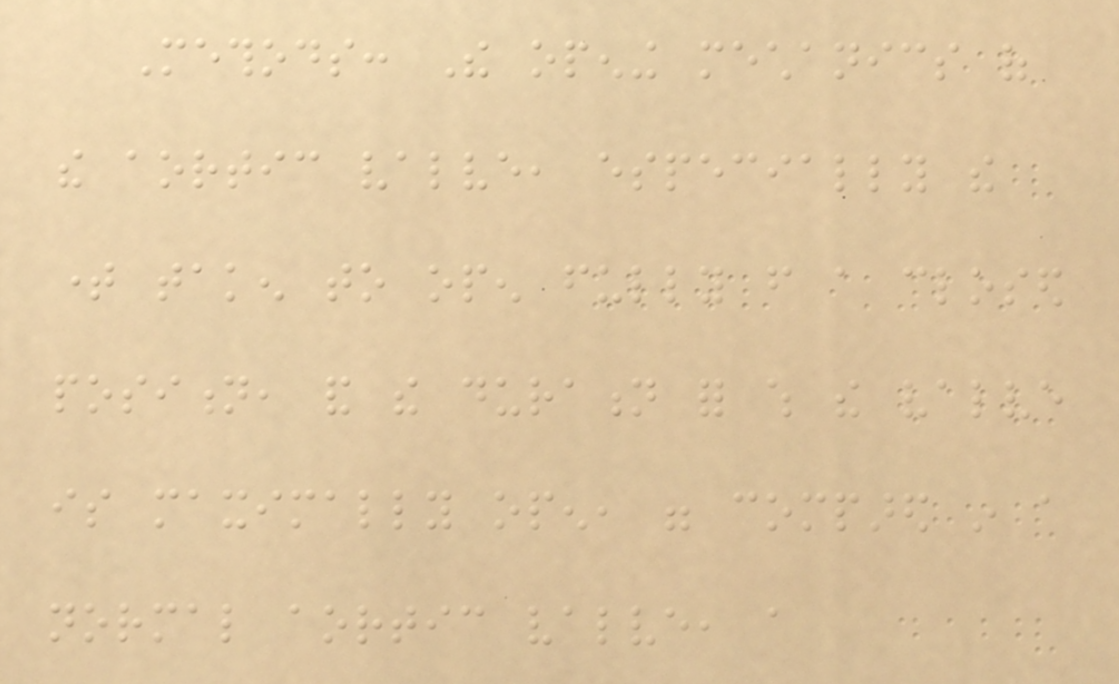Methods: The opening mechanics of
the aortic valve, especially the
time taken to open fully from a closed
position, and the duration for which the valve
is maximally open, were compared in a
normal aortic valve, a
